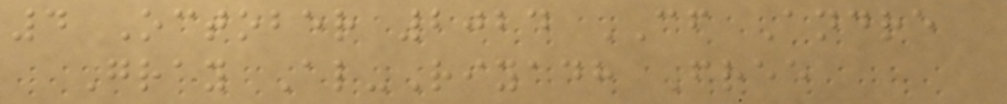4 October 2024 CF Andre
Gray Al-Riyadh Free
